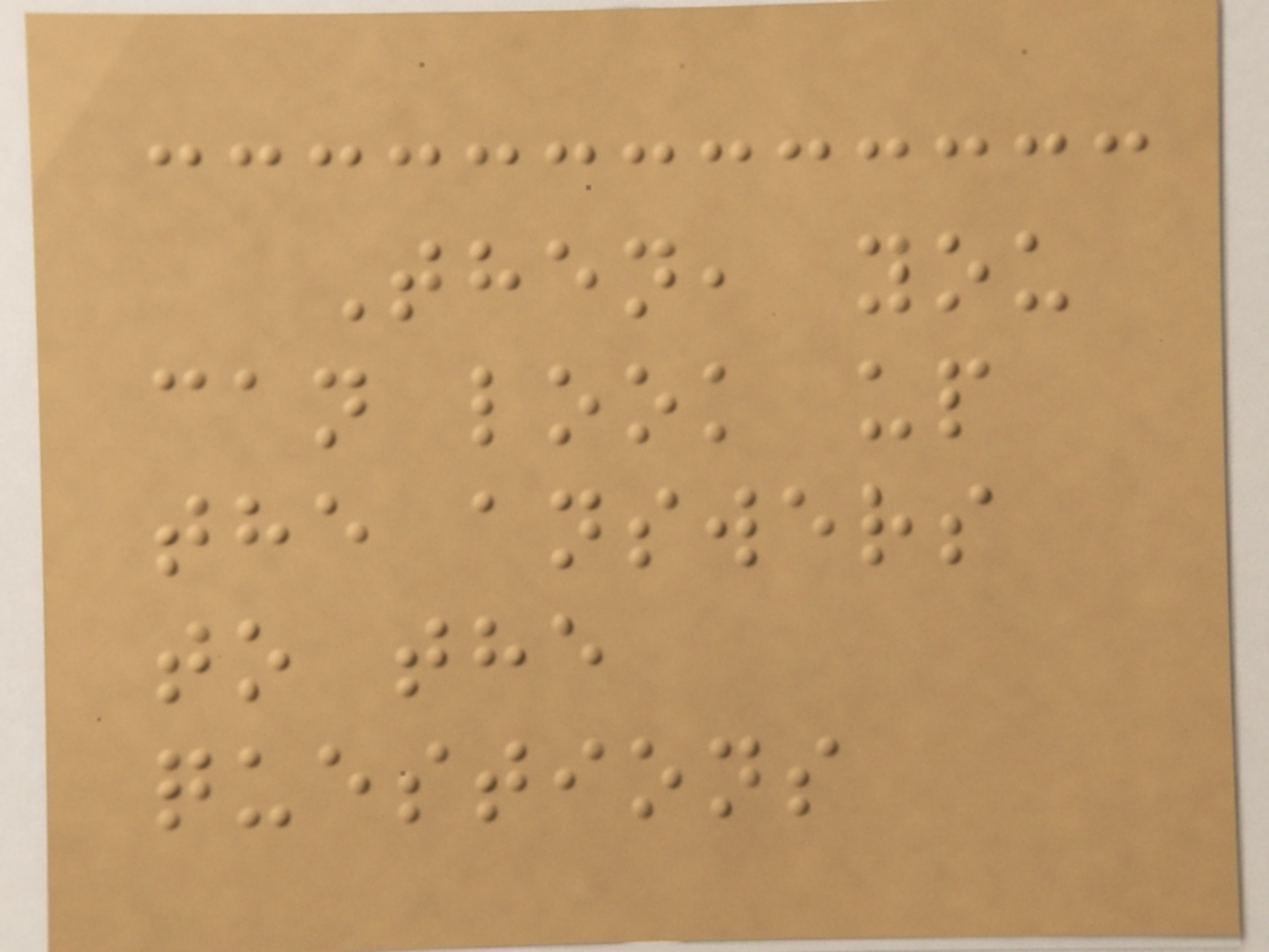Then, you
can look up
the answers
to the
questions
